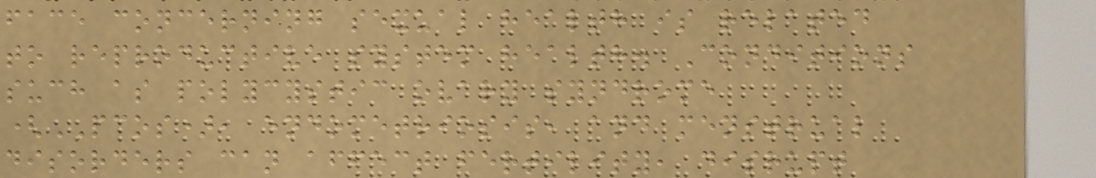face concerning sexual health is related
to reproductive system health. Conditions
such as polycystic ovary syndrome
(PCOS), endometriosis, and menstrual
disorders can affect fertility, disrupt
